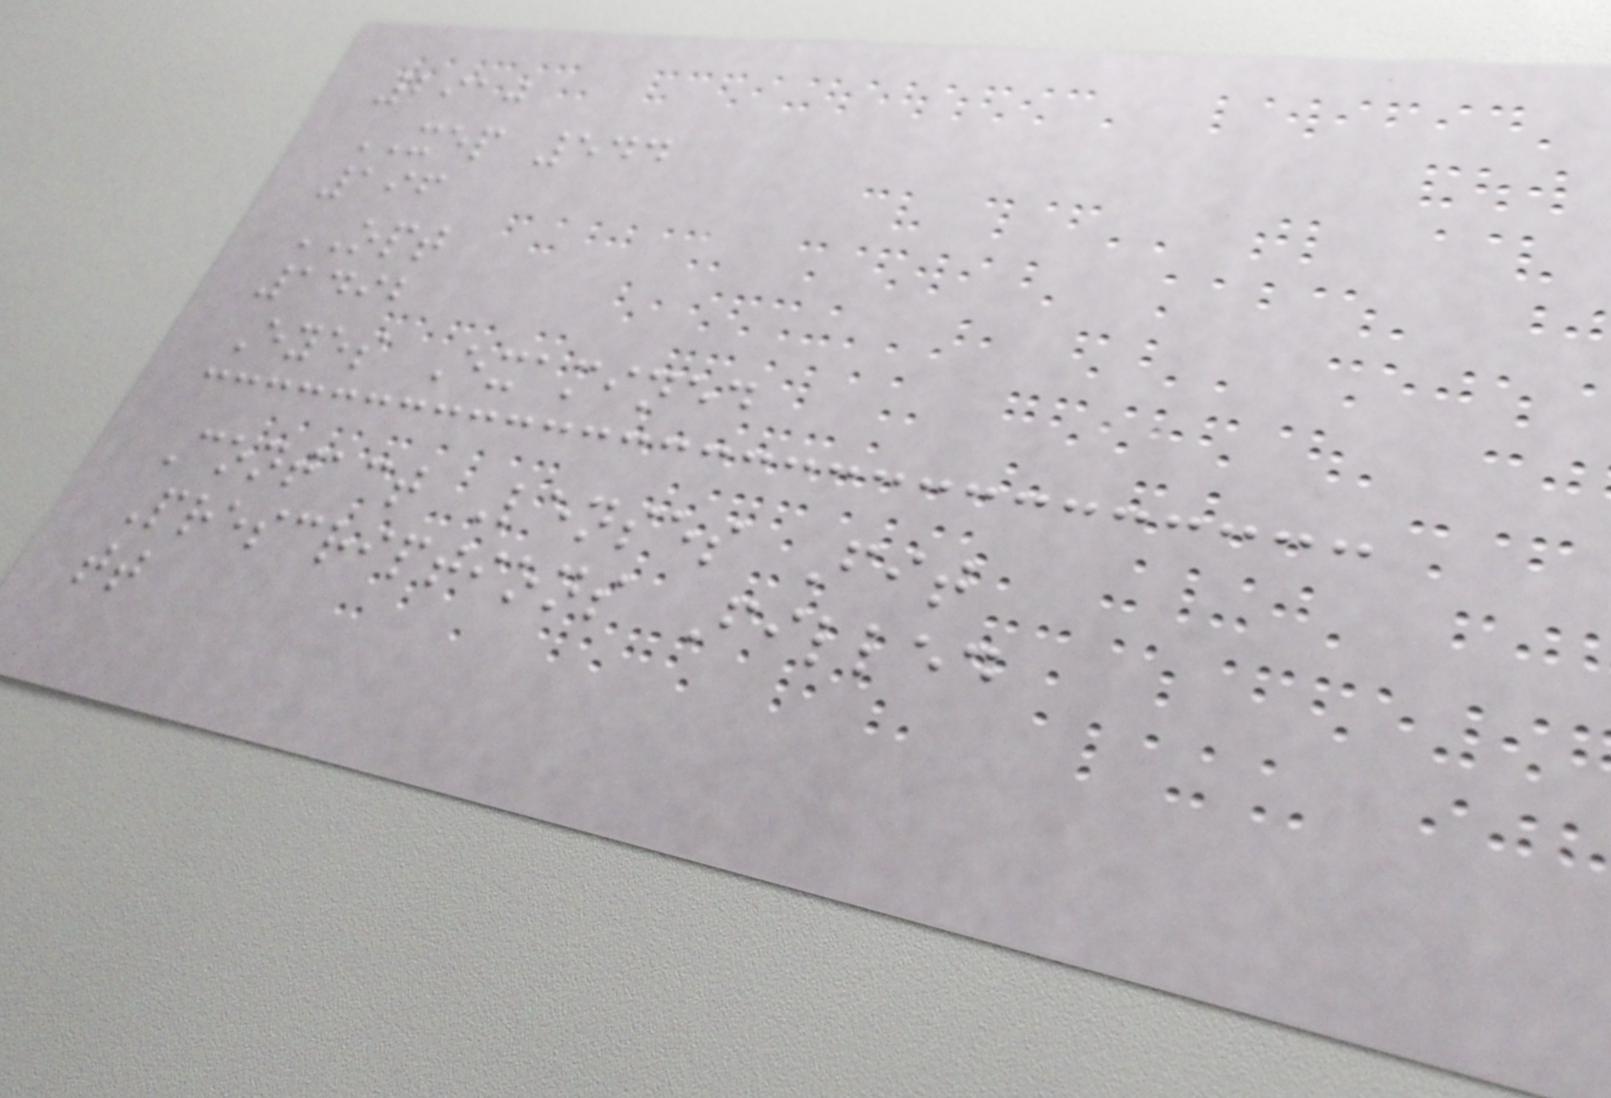2910
XEP 544
196
OPT
1492
Eyes Examined
Contact Lenses Fit
Prescriptions Filled
tt
